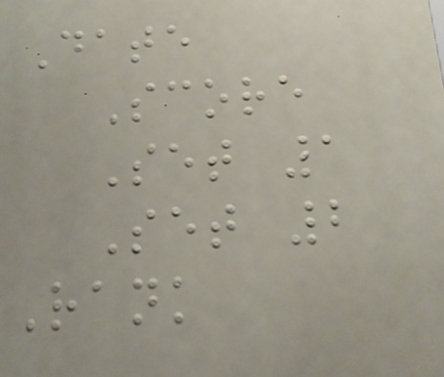Date
Score
Set 1
Set 2
Rank
